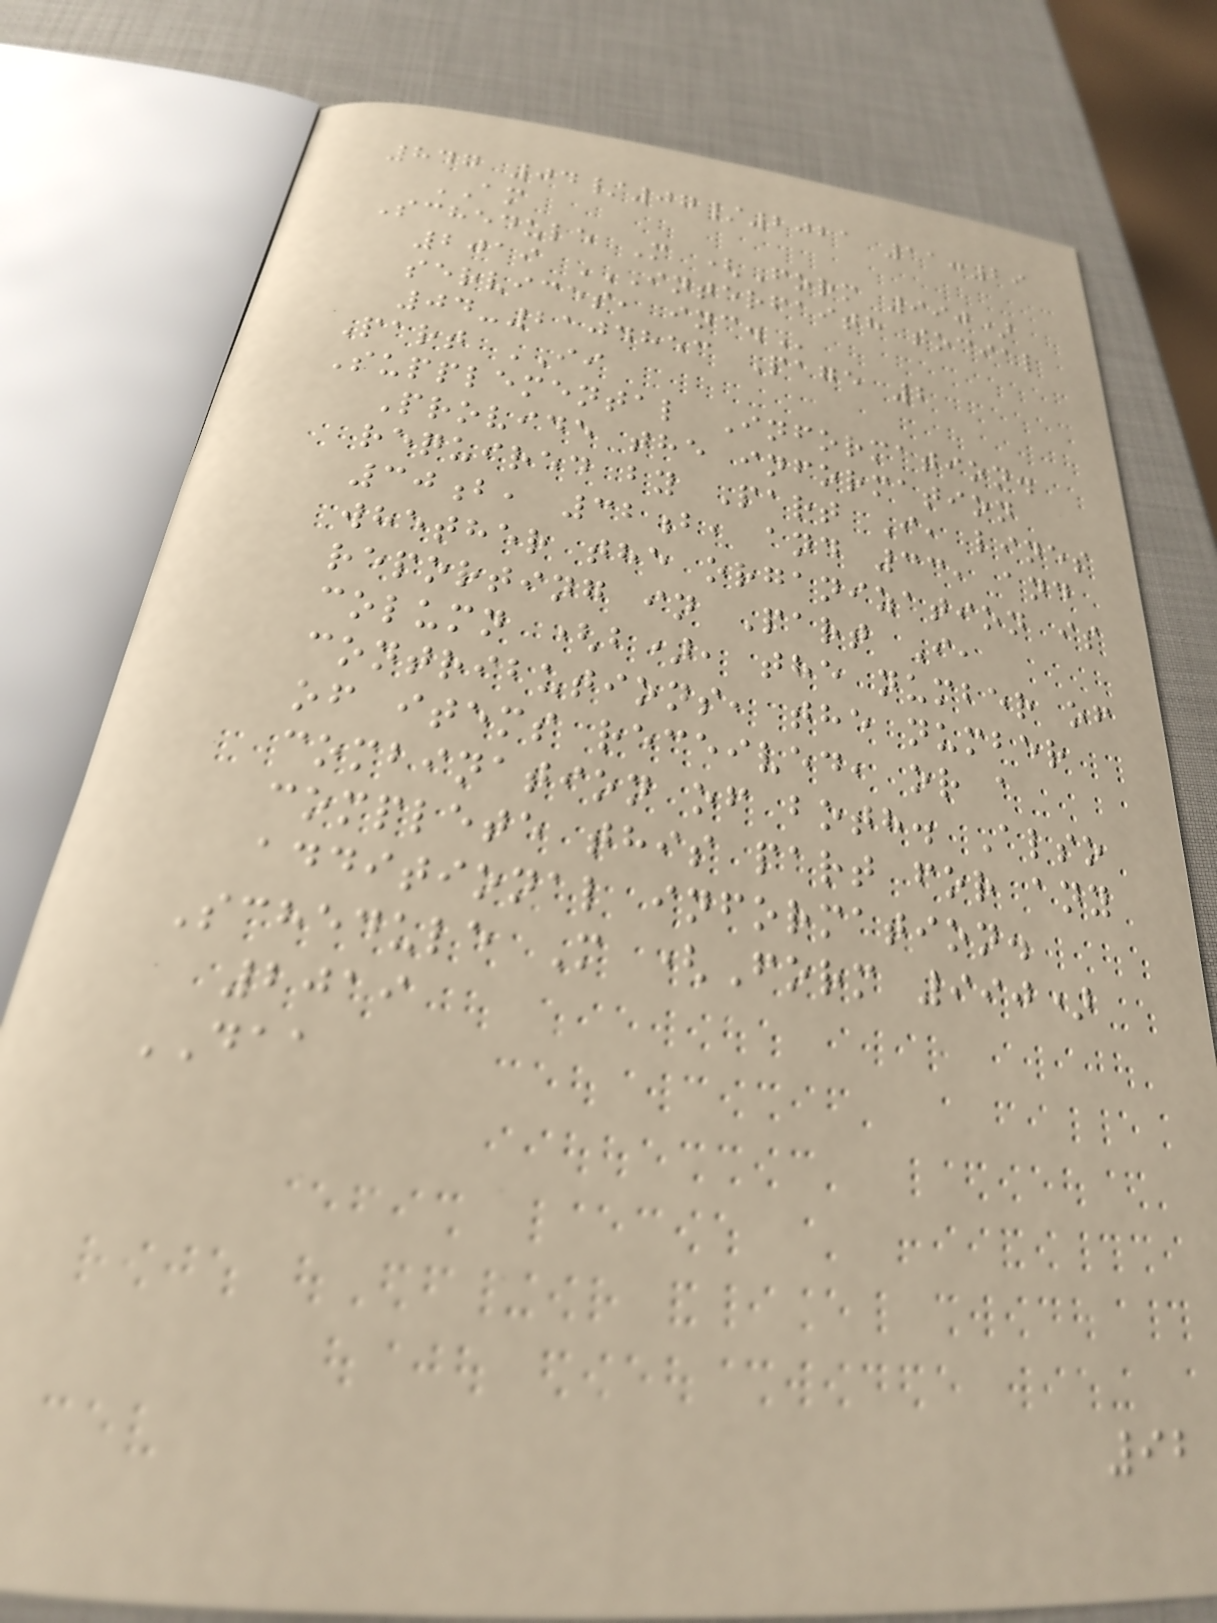847 04/07/2021 11:29
AM
Schedule M (Form 990)
2019 INTERFAITH SOCIAL
SERVICES, INC.
04-2104853 Page 2
Part II
Supplemental Information.
Provide the information
required by Part I, lines
30b, 32b, and 33, and
whether the organization is
reporting in Part I,
column (b), the number of
contributions, the number
of items received, or a
combination of both. Also
complete this part for any
additional information.
Schedule M (Form 990)
2019
DAA
92
